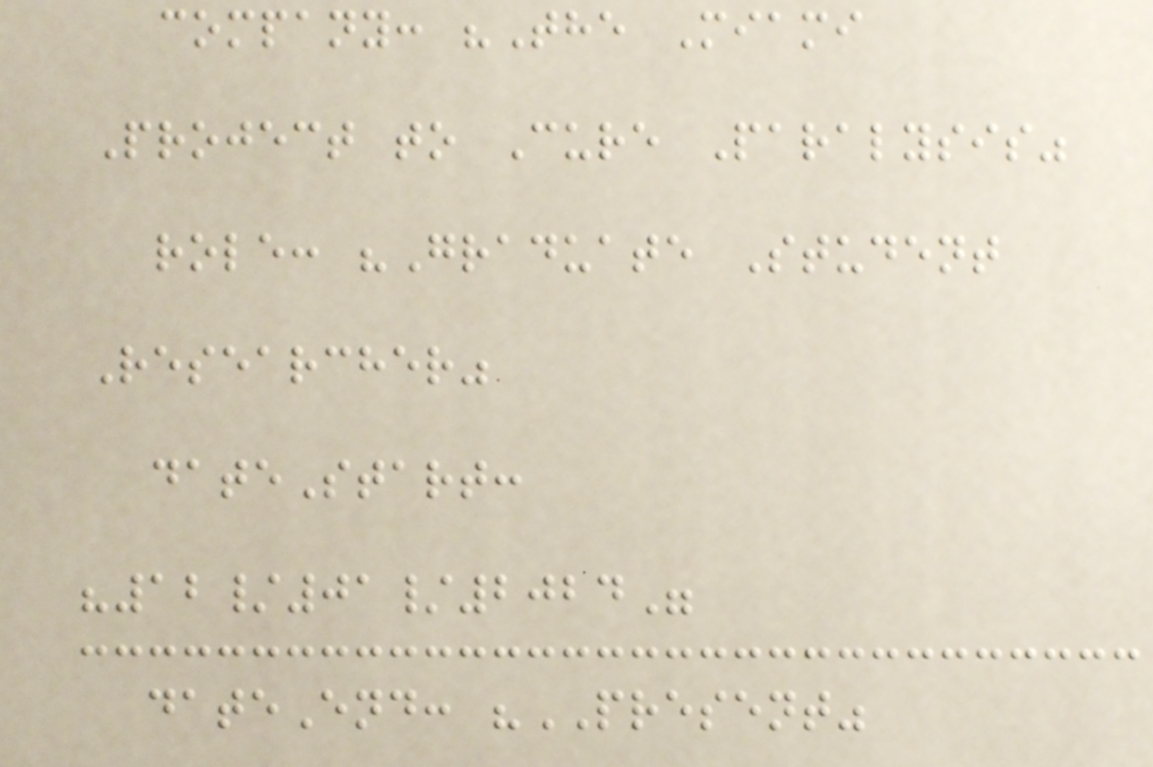company: "The Miami
Project to Cure Paralysis"
role: "Graduate Student
Researcher"
dateStart:
"12/01/2024"
dateEnd: "PRESENT"
